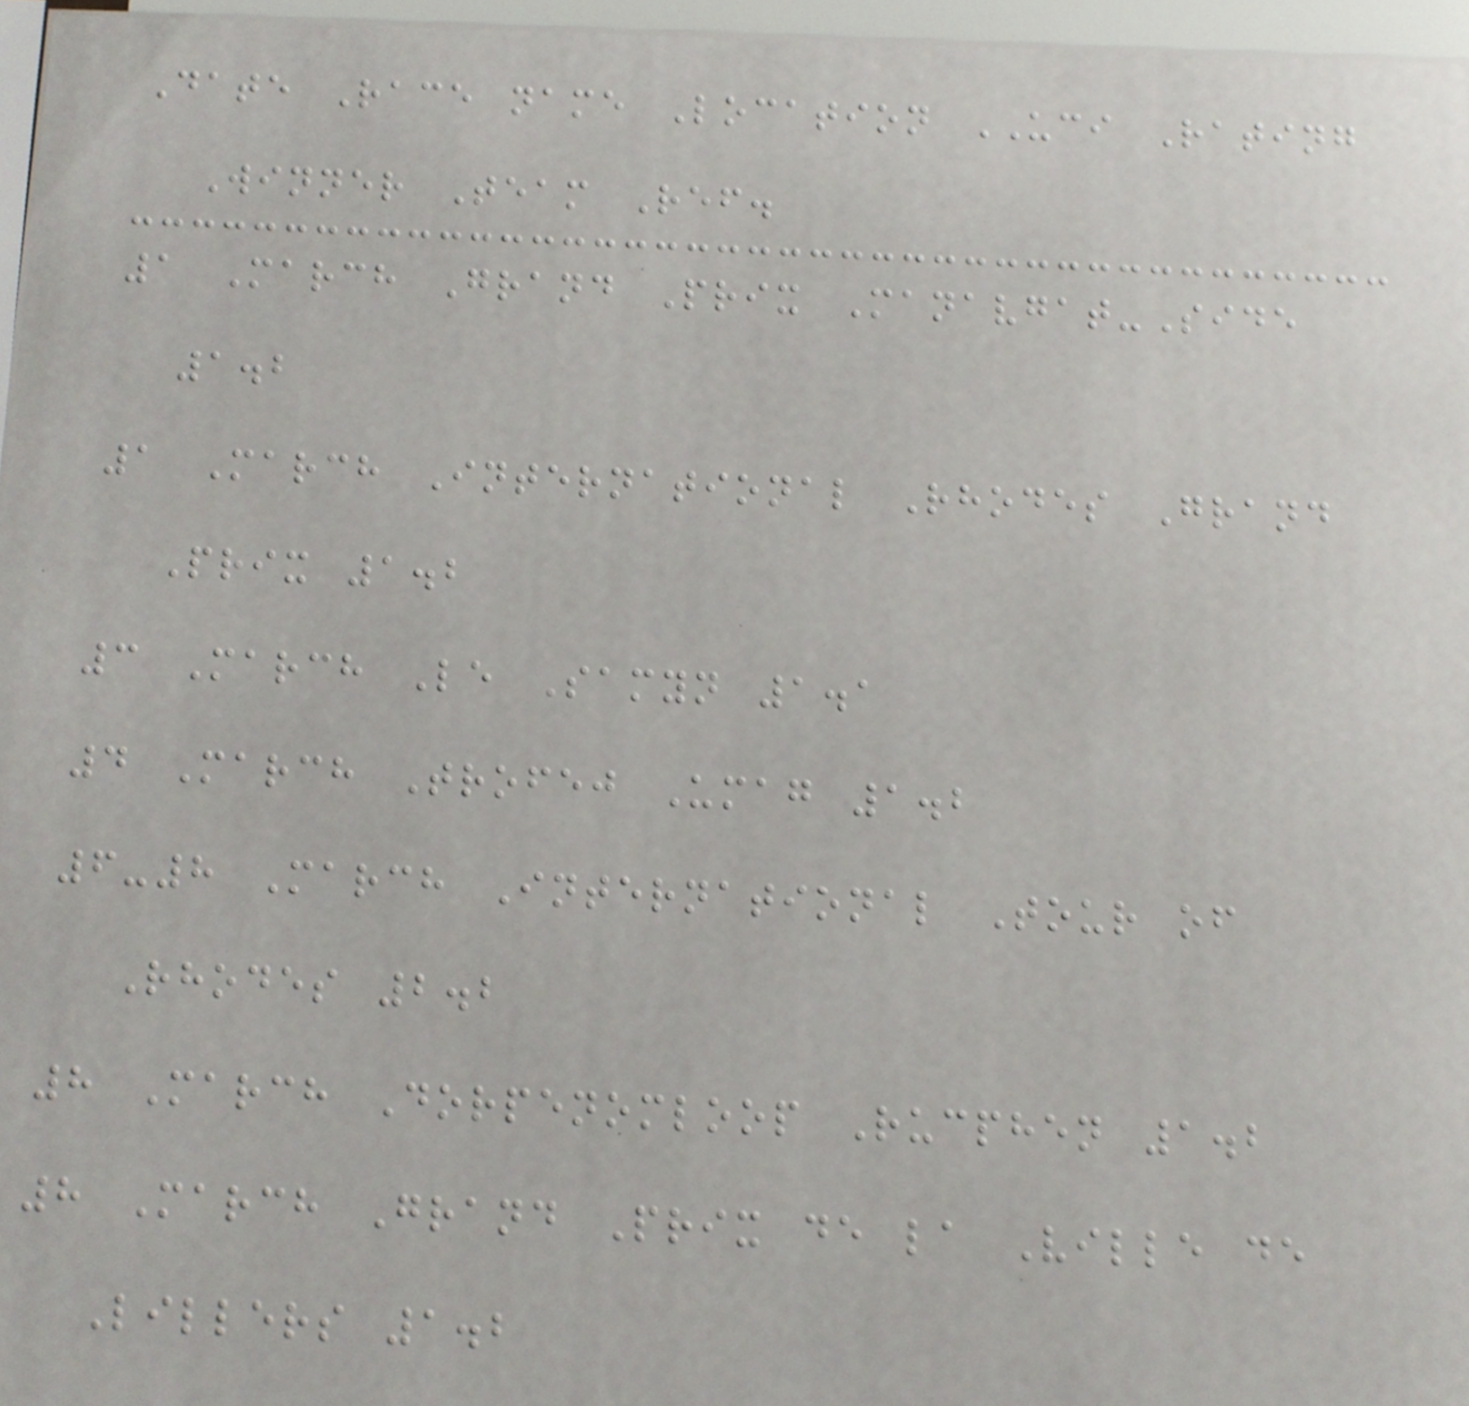Date Race name Location UCI Rating
Winner Team Ref.
1 March Grand Prix Manavgat-Side
1.2
1 March International Rhodes Grand
Prix 1.2
3 March Le Samyn 1.1
4 March Trofej Umag 1.2
6-8 March International Tour of
Rhodes 2.2
8 March Dorpenomloop Rucphen 1.2
8 March Grand Prix de la Ville de
Lillers 1.2
